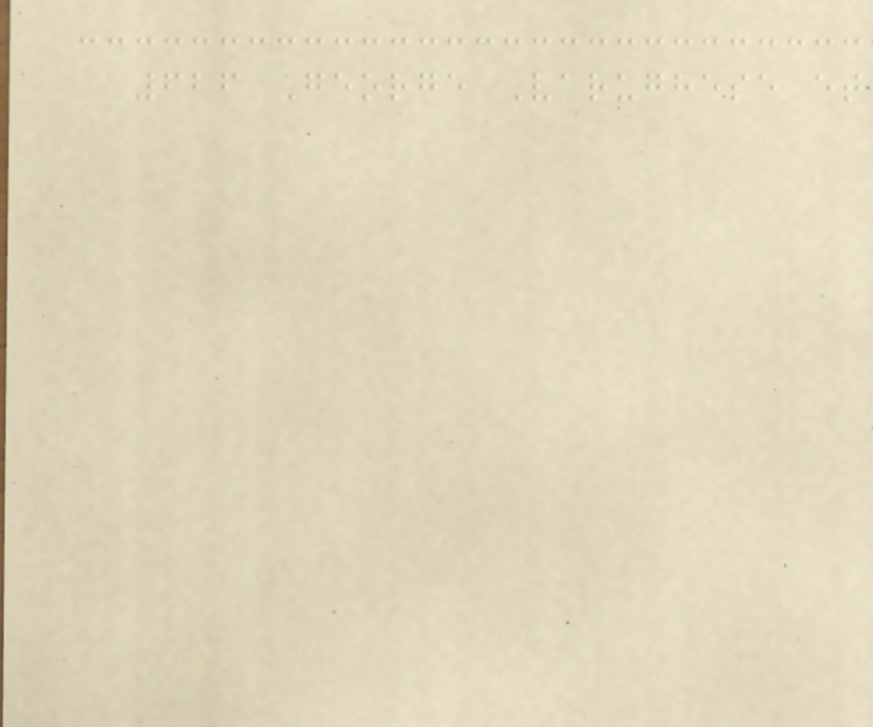626 George Varughese et
